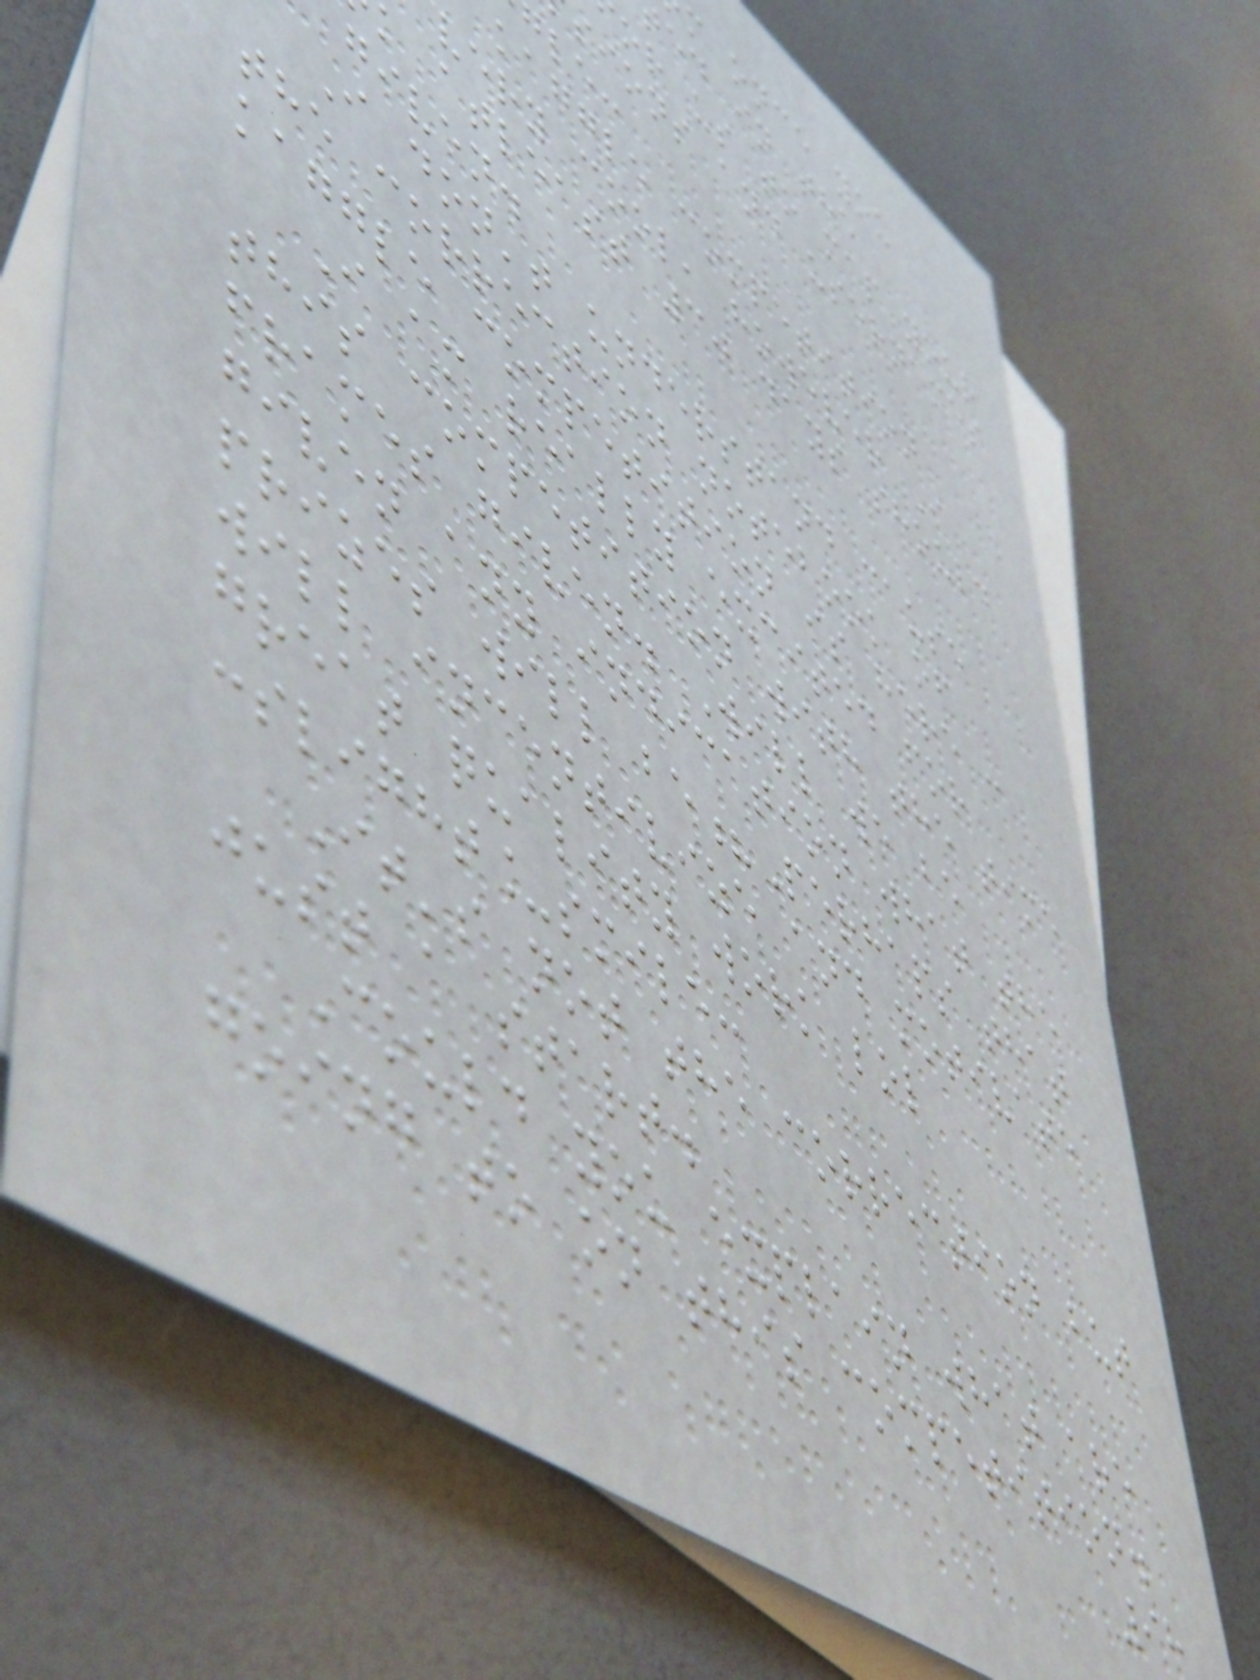m once you
ed in the
or us to map your
sions and usernames
kaggle competition
very cool, however I
k atleast 30 days should
given.
I don't understand cause
the correction notebook of
kaggle competition is here :
I am really excited for
this competition with the time
frames given. Will we be
given any indication what the
prizes will be?Perhaps that
will incentivize and motivate
great quality work lol
:slight_smile:
It's not the correction but
just a start.
Could you explain what are
going to on this competition.
98
